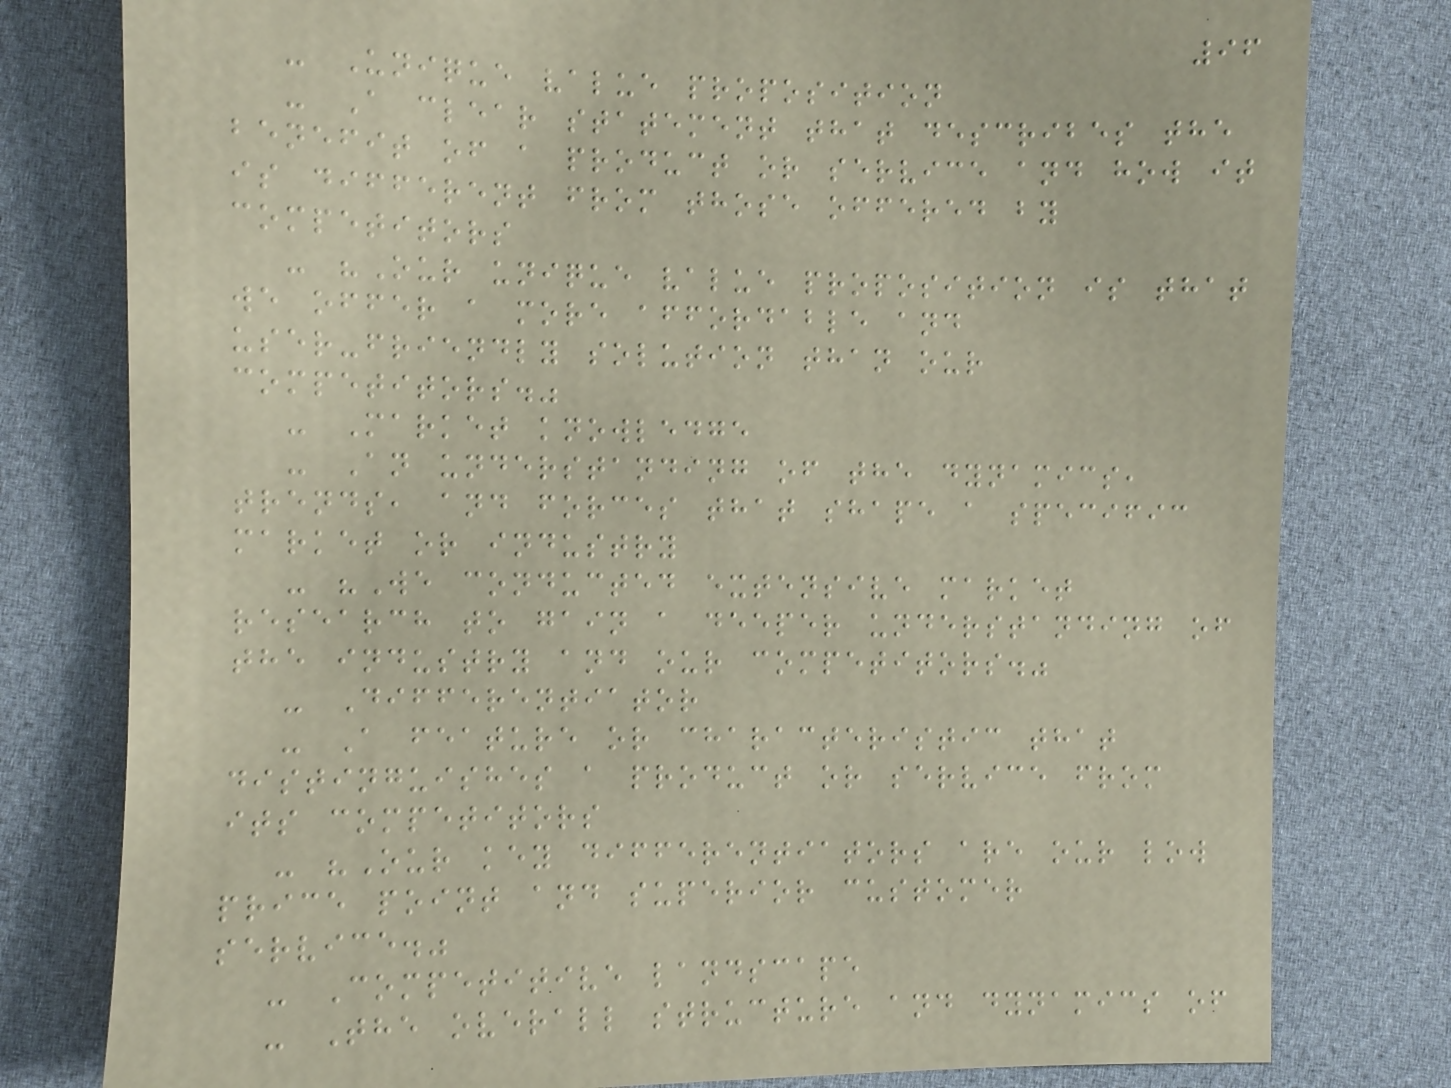96
- Unique value proposition
- A clear statement that describes the
benefit of a product or service and how it
is different from those offered by
competitors
- "Our unique value proposition is that
we offer a more affordable and
user-friendly solution than our
competitors."
- Market knowledge
- An understanding of the dynamics,
trends, and forces that shape a specific
market or industry
- "We conducted extensive market
research to gain a deeper understanding of
the industry and our competitors."
- Differentiator
- A feature or characteristic that
distinguishes a product or service from
its competitors
- "Our key differentiators are our low
price point and superior customer
service."
- Competitive landscape
- The overall structure and dynamics of
